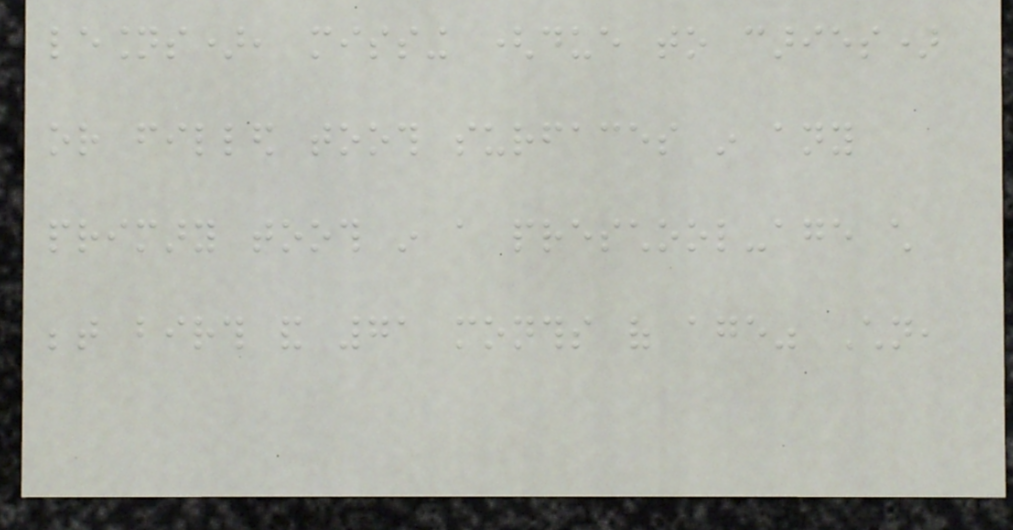lesions), missing (due to caries)
or filled tooth surfaces in any
primary tooth in a preschool-age child
between birth and 71 months of age" Children,
